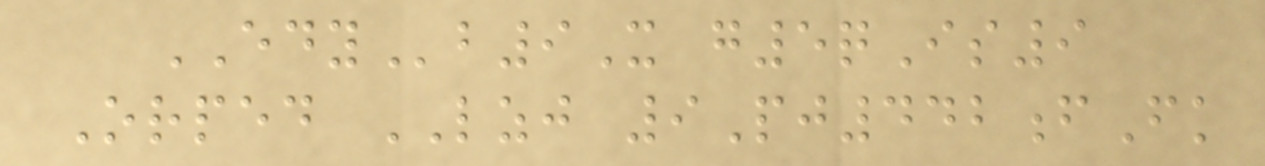EDYb9X g5qIs9
Orped LZJ 9Pj442fFk
